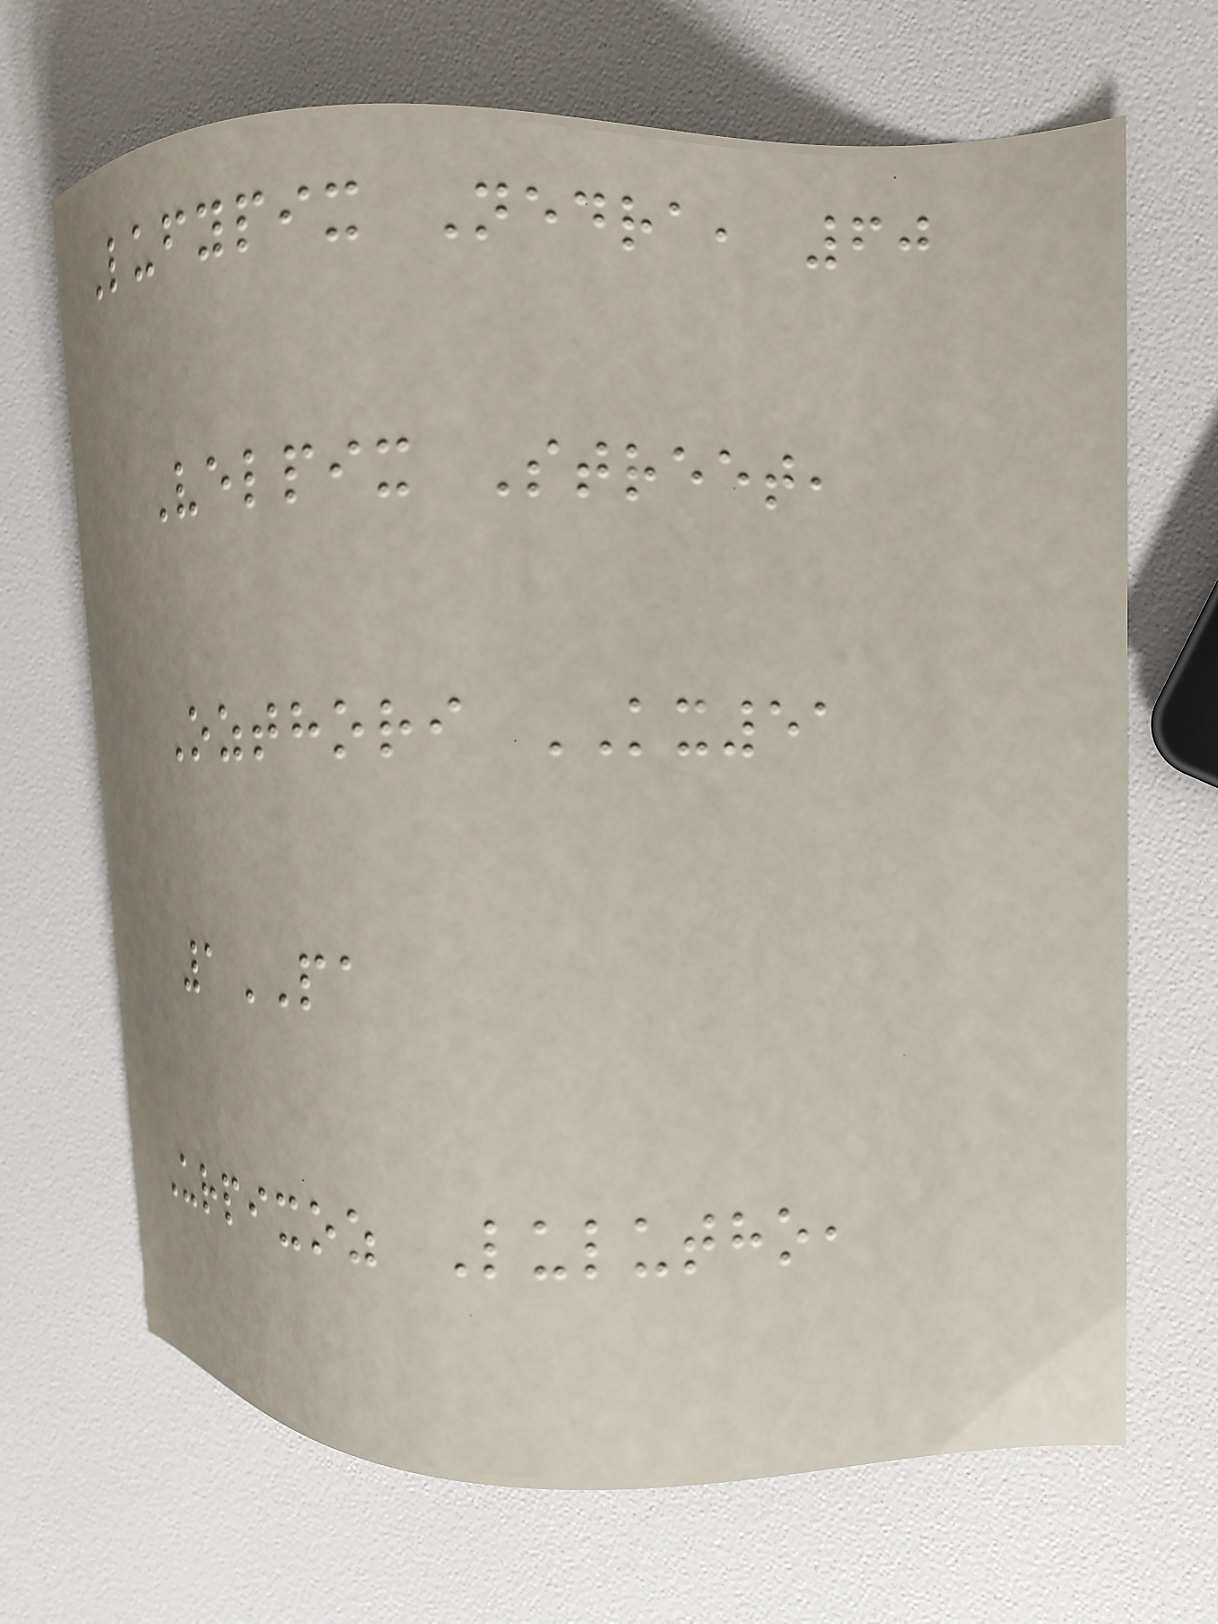Lufypix Nedra, 60
Velpix Street,
Ozthori KX51
1PA
Urpixoz Lulutho,
